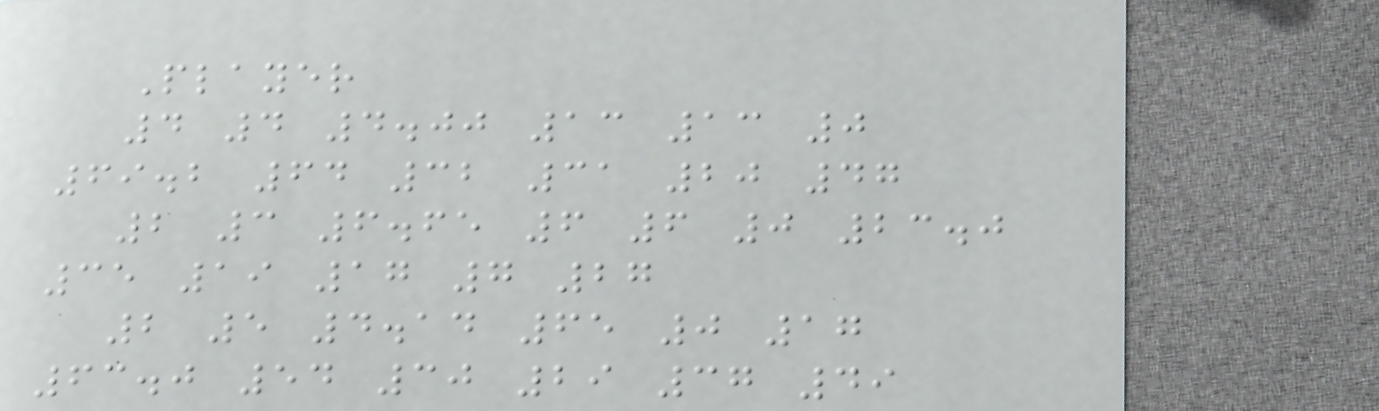Player
4 4 4.00 13 13 0
69.2 64 32 31 20 47
2 3 6.65 6 6 0 23.0
35 19 17 7 27
2 5 4.14 65 0 17
63.0 54 30 29 37 49
